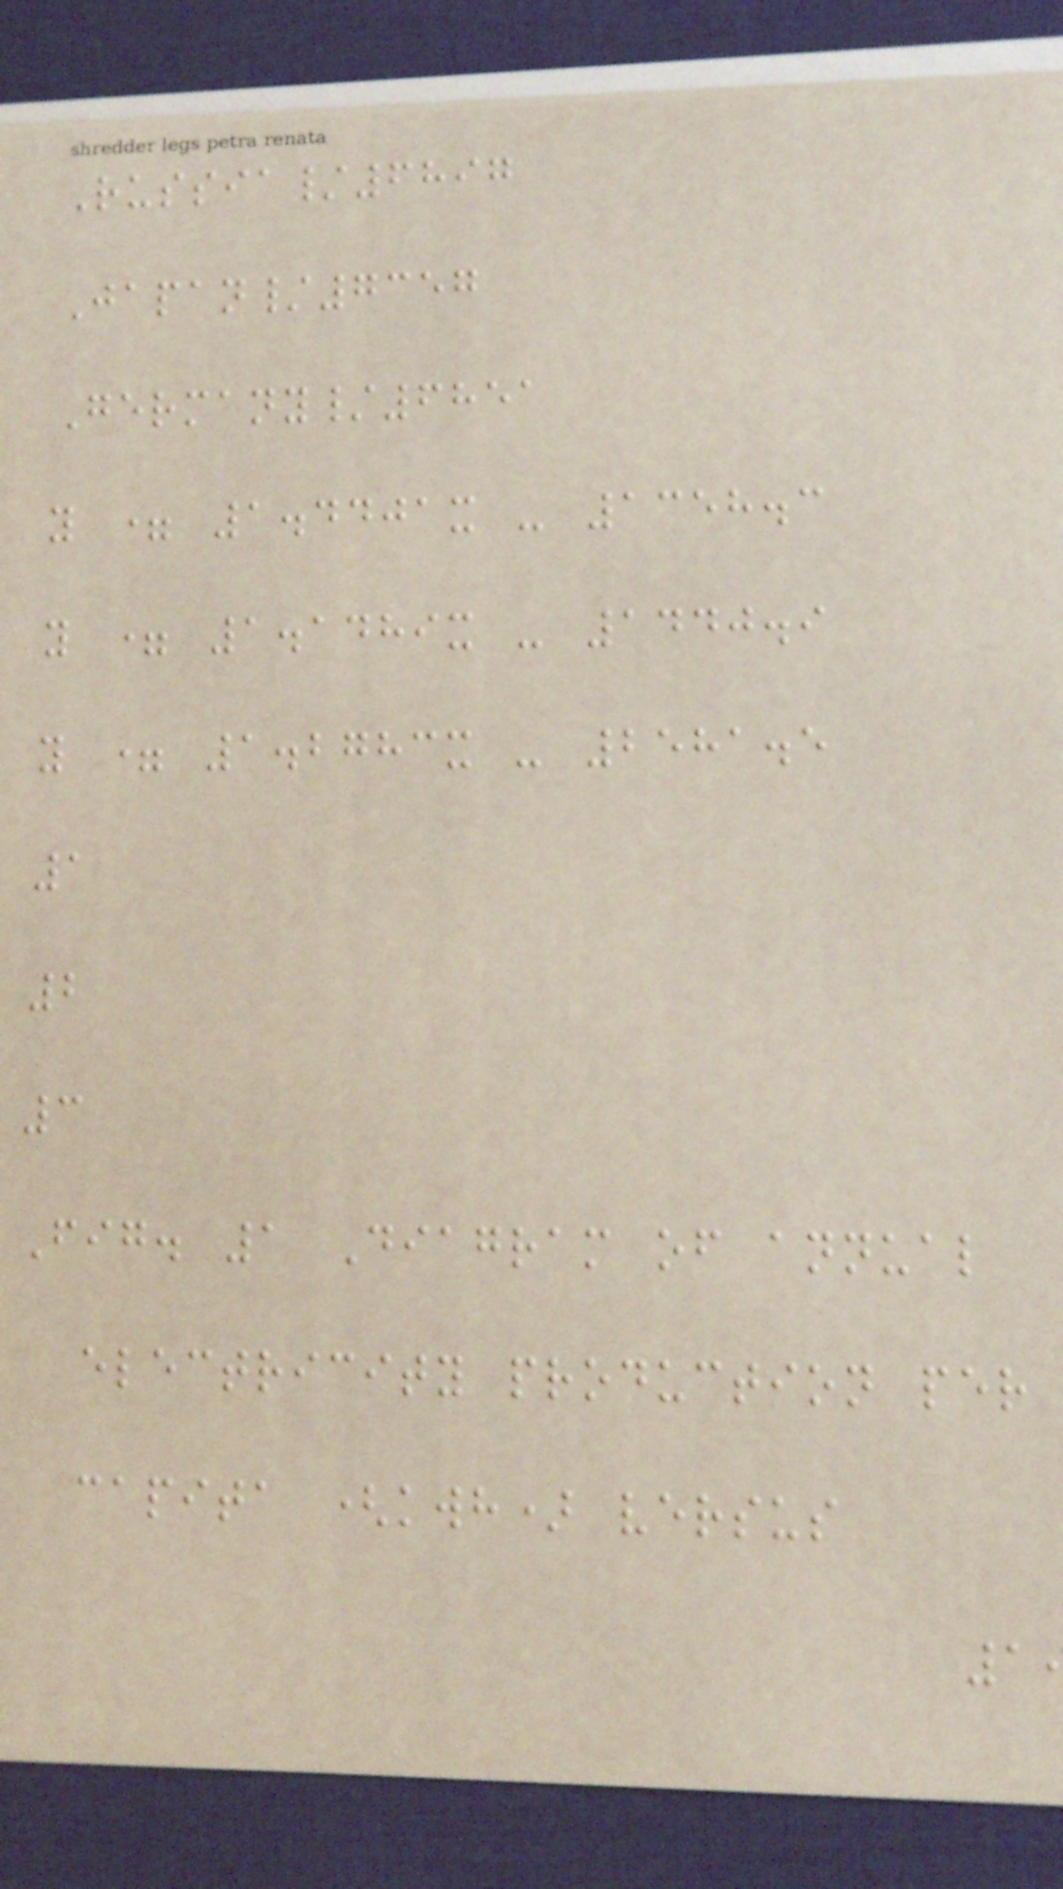Russia/6897
Japan/7357
Germany/6851
y = 1.4401x - 1358.3
y = 1.1489x - 1440.9
y = 1.2783x - 2581.5
1
2
3
Fig. 1 Diagram of annual
electricity production per
capita (kwh) versus
